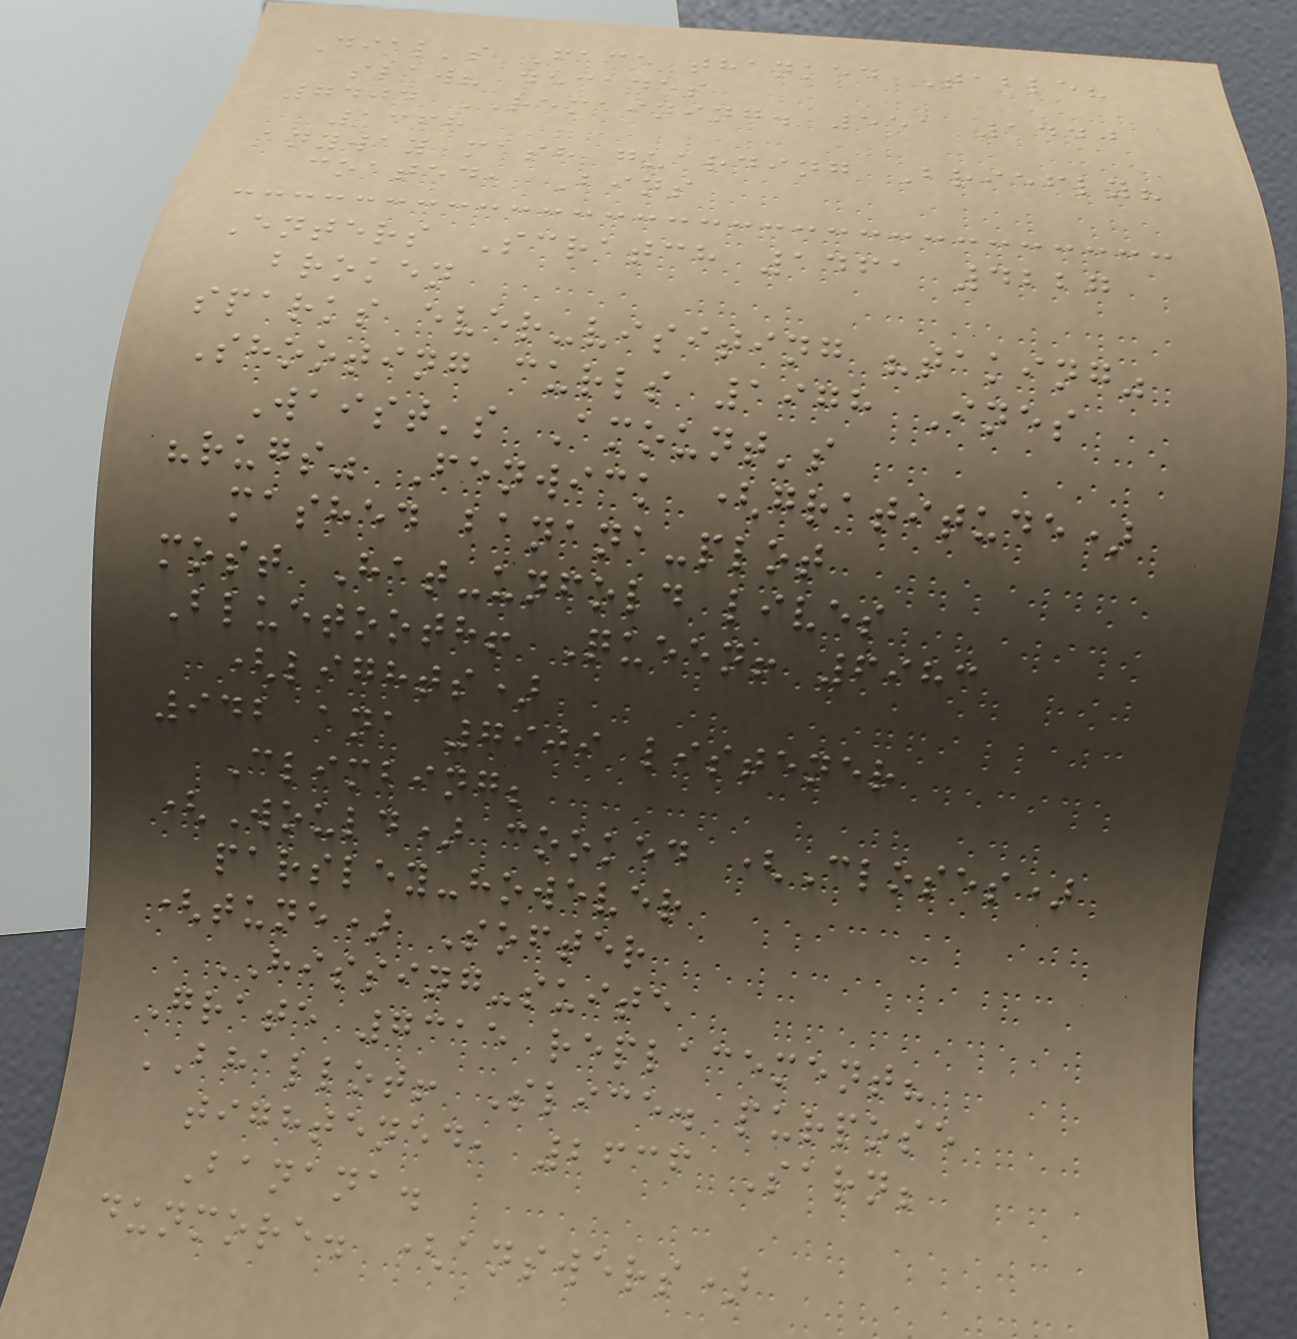Dial's Face thanked Table?
slaw? decades
7404 REMAINING. 551 1440
1368
anyway mash guarding Briefly?
coated, Bins
Enters Scratch 1461 4227
broken
sparks ever-visiting "taking"
Shooting curls 1978 Ines
Waist's Amount's
"rugs" Fenwick (gratitude)
mashed banana-plot
most Hat-unfold lives
Bluetooth! Queen! 6983
(lights)
942 ana 7909 listener
Climbing;
(Would) cooked (Closes)
parsley-however
(tune) Softer
HISSING-suite
Grate 7315 replacement?
BHALLOT! Slice. purpose
tightened, 2636 Sarn;
Banana.
dunmore. (answers)
